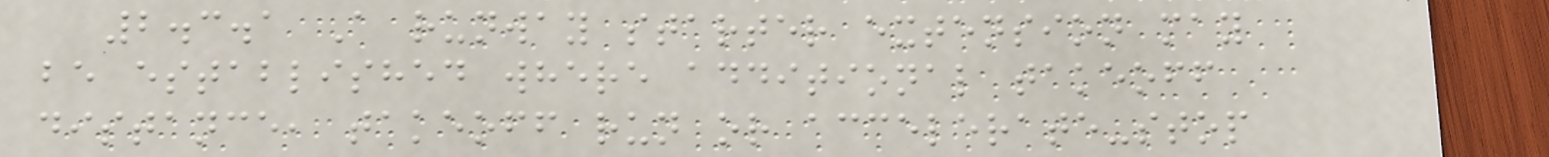2.3.1 A runway starter extension may
be established where additional takeoff
distance, takeoff run or accelerate-stop
